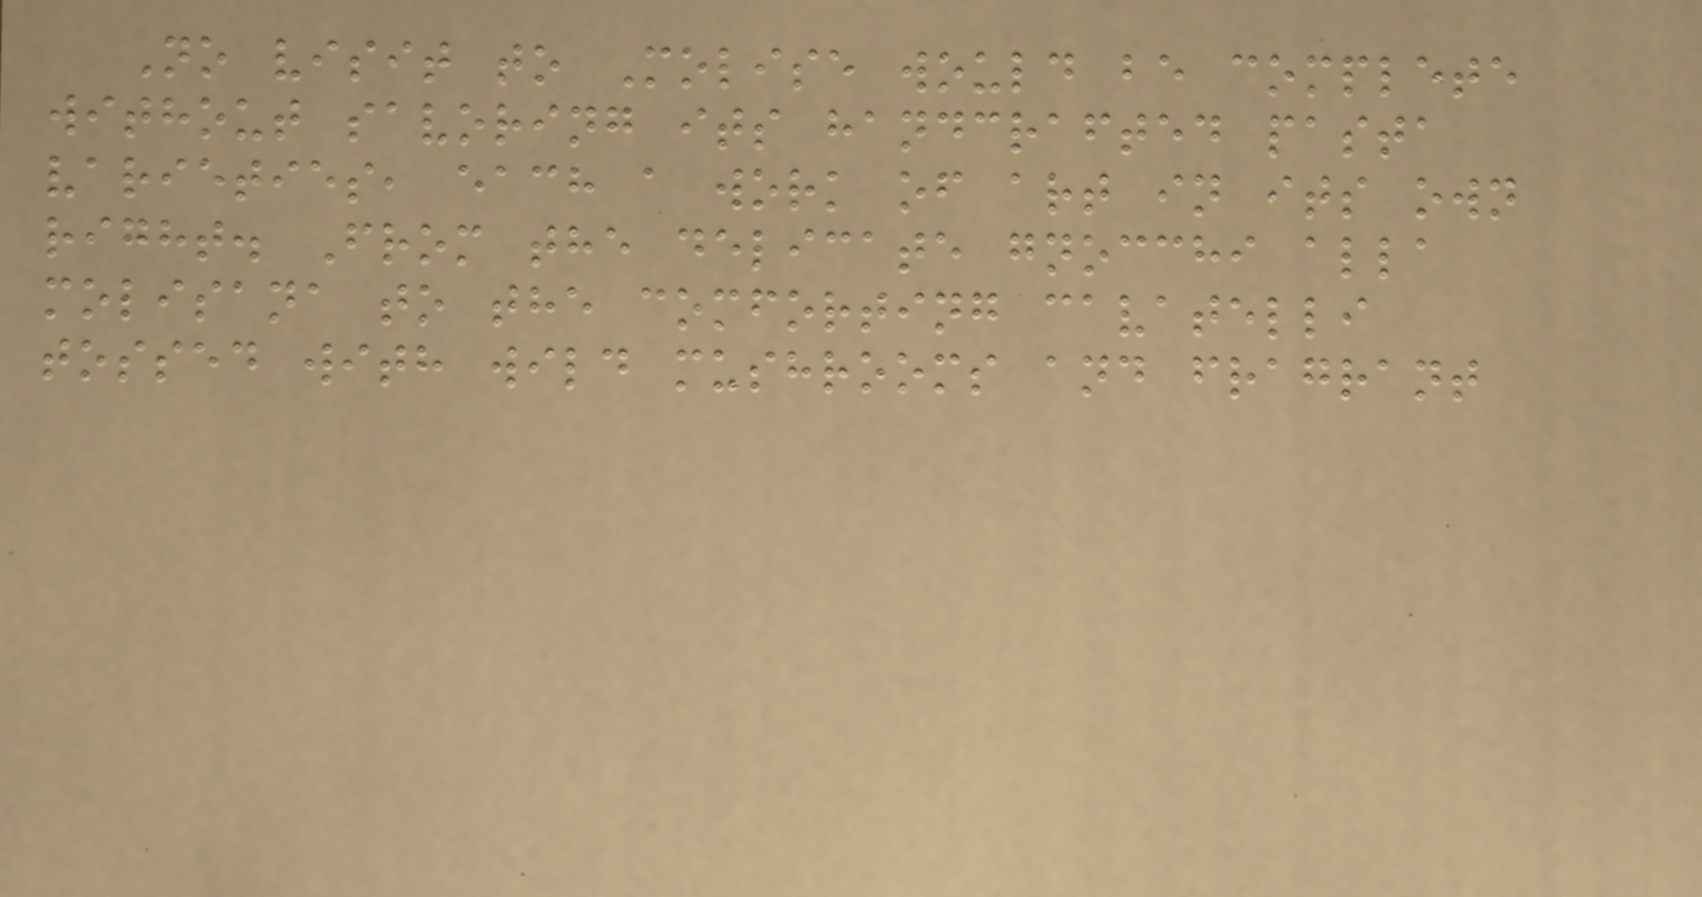No visit to Molise would be complete
without savoring its handcrafted pasta
varieties, each a work of art in its own
right. From the delicate gnocchi alla
molisana to the comforting cavatelli
tossed with wild mushrooms and fragrant
